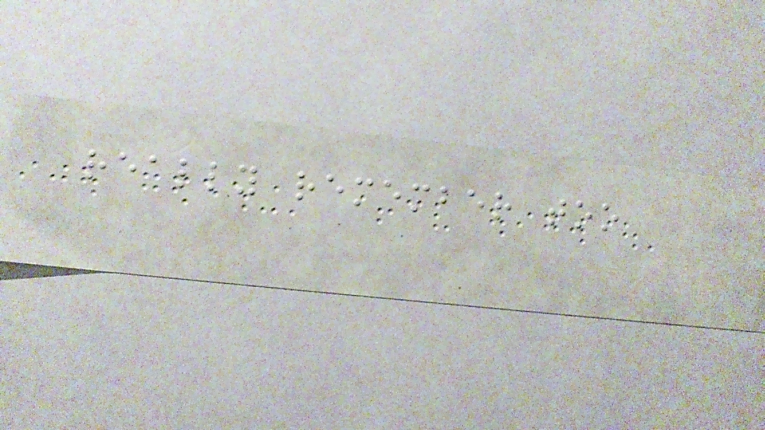really remember too
